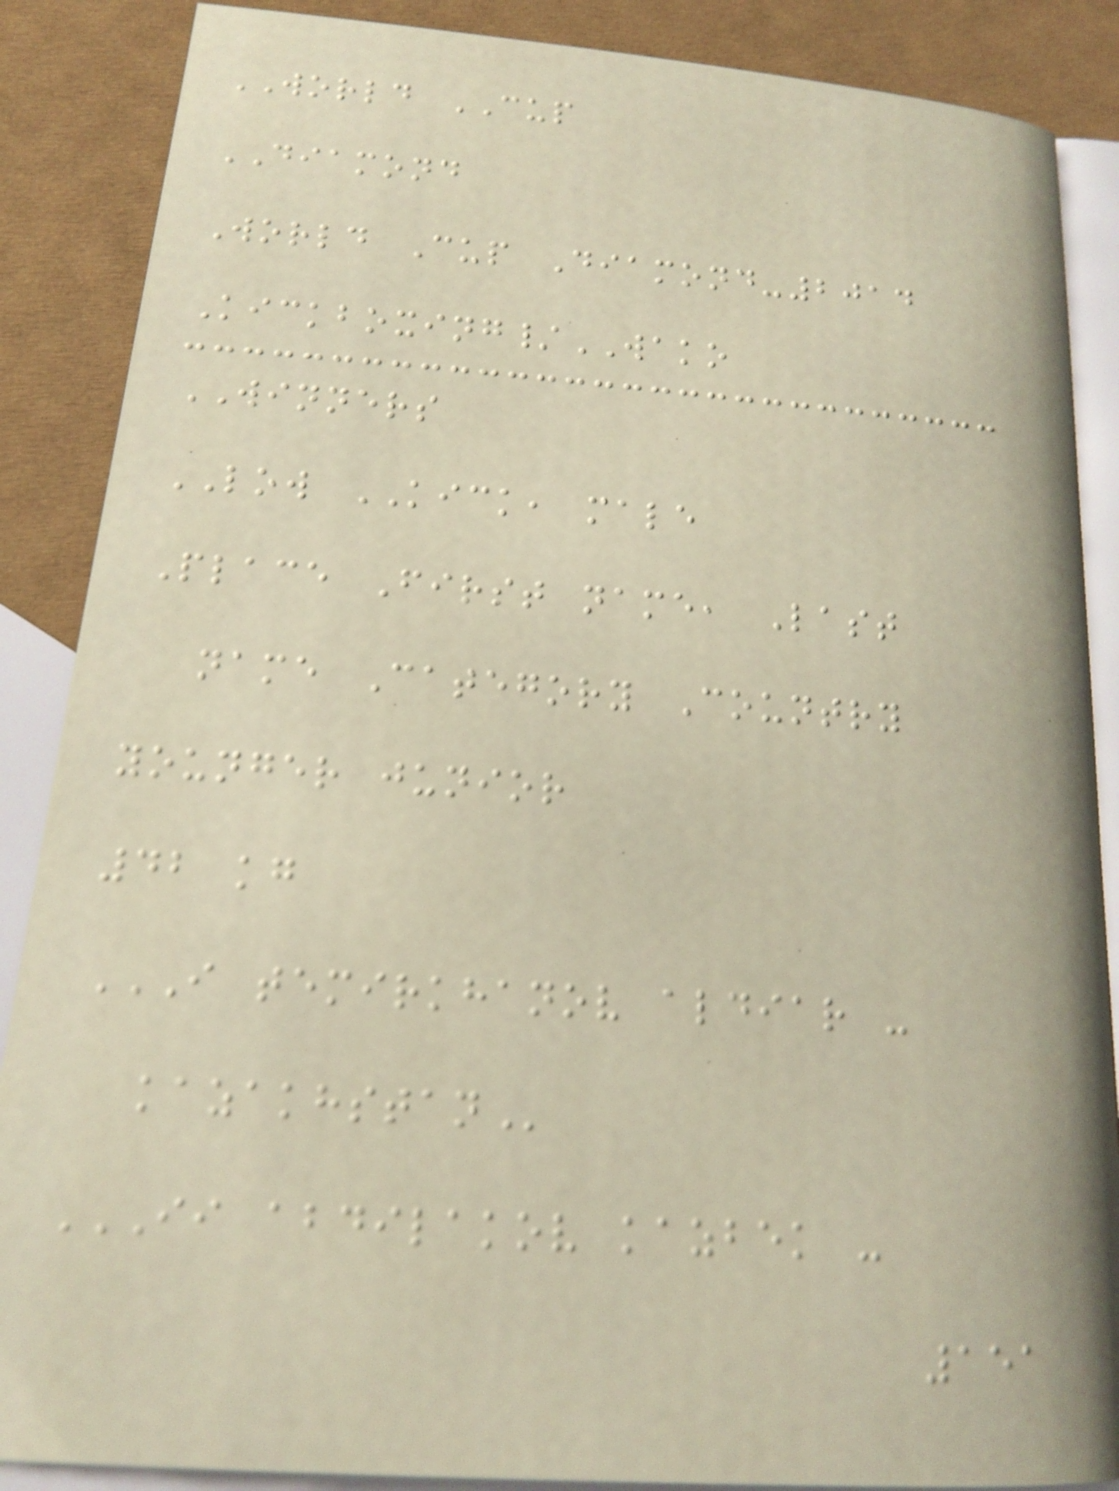WORLD CUP
DIAMOND
World Cup Diamond-2014
Kickboxing/WAKO
WINNERS
LOW KICK, male
Place First name, Last
name Category Country
younger junior
42 kg
I TEMIRKHANOV ALDIAR -
KAZAKHSTAN
II ABDILAKOV KAZBEK -
151
